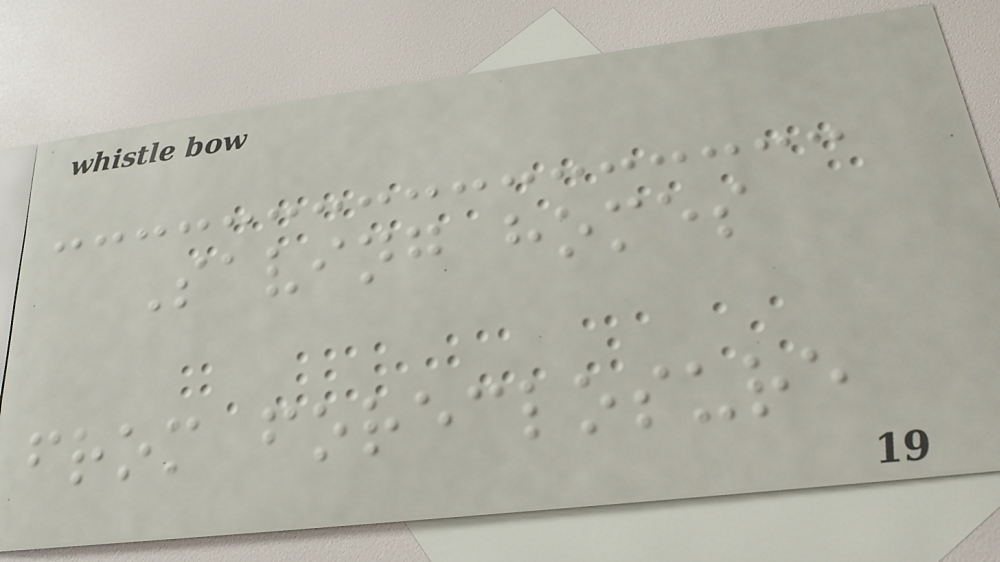Saving homes
from foreclosure
